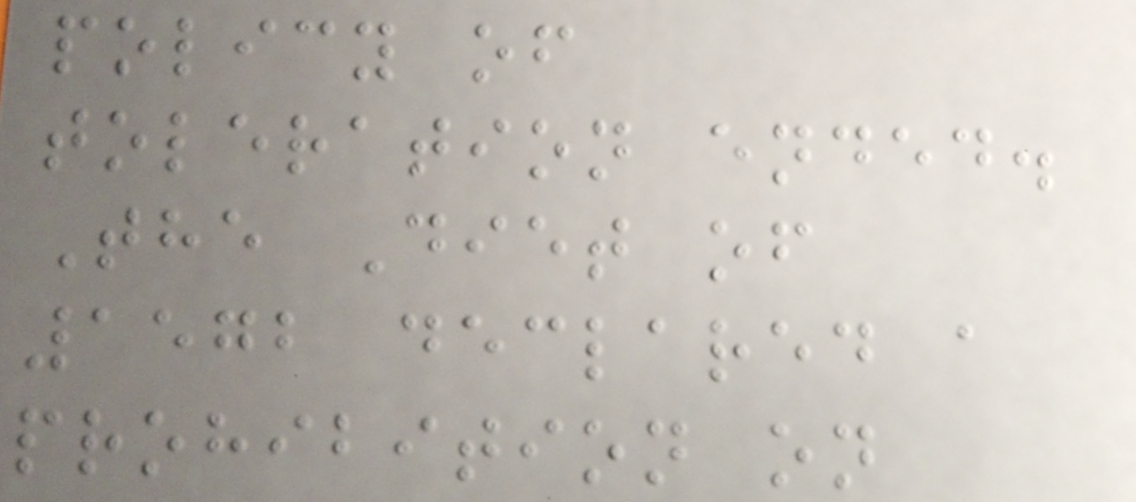policy of
toleration ended.
The Diet of
1572 declared a
prohibition on
